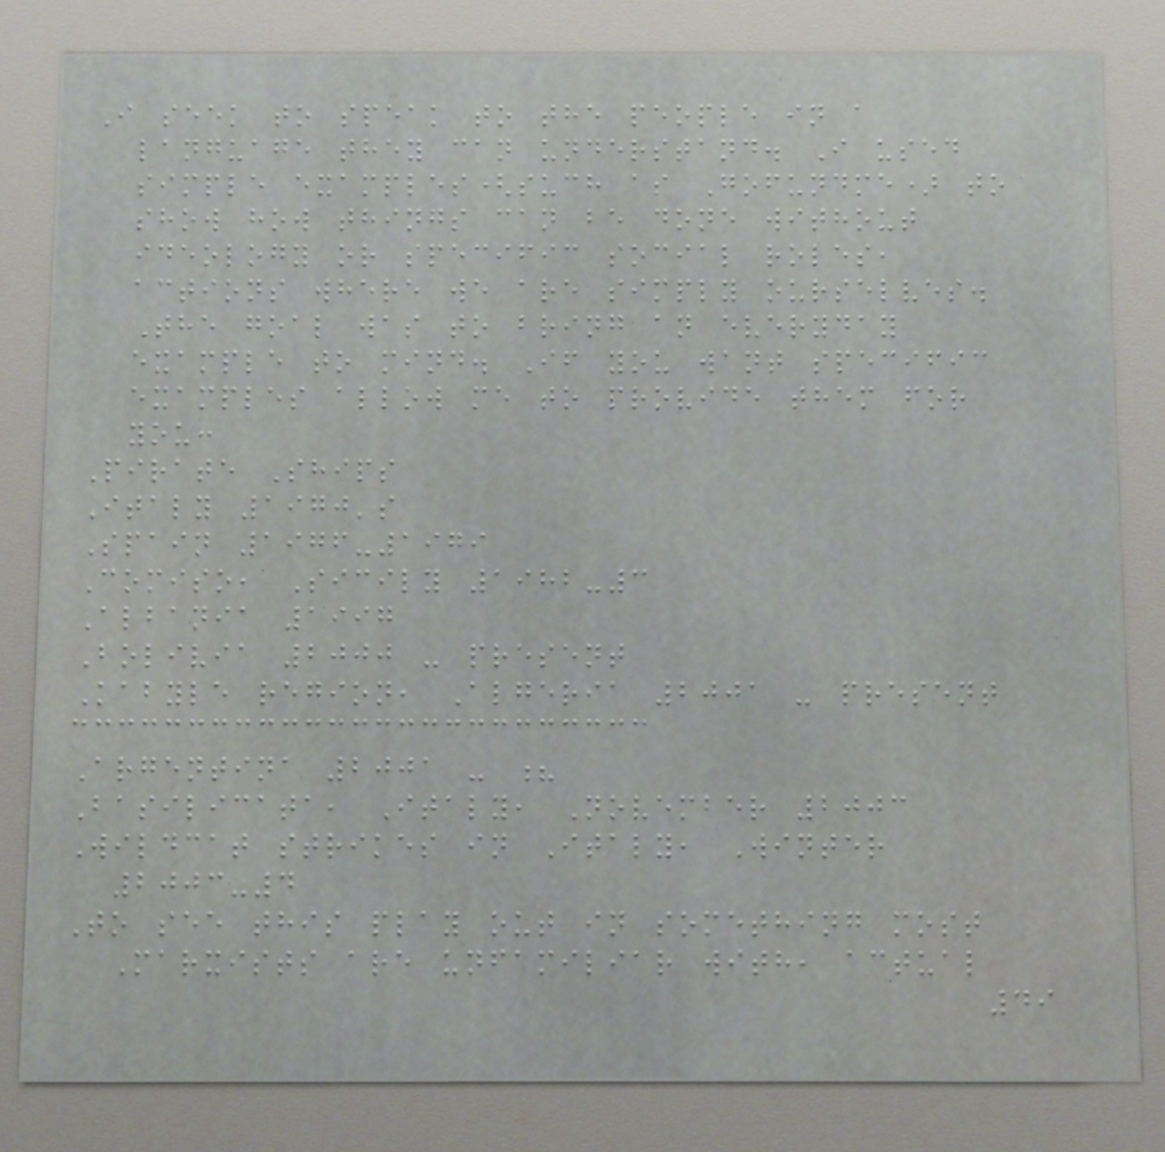I seek to speak to the people in a
language they can understand. I used
simple examples(such as Gofundme) to
show how things can be done without
ideology or specific social roles,
actions where we are simply ourselves.
The goal was to bring an everyday
example to mind. If you want specific
examples allow me to provide them for
you:
Pirate Ships
Italy 1970's
Spain 1976-1979
Comiso, Sicily 1982-3
Albania 1997
Bolivia 2000 - present
Kabyle region, Algeria 2001 - present
Argentina 2001 - ?
Basilicata, Italy, November 2003
Wildcat strikes in Italy, Winter
2003-4
To see this play out in something most
Marxists are unfamiliar with, actual
49
